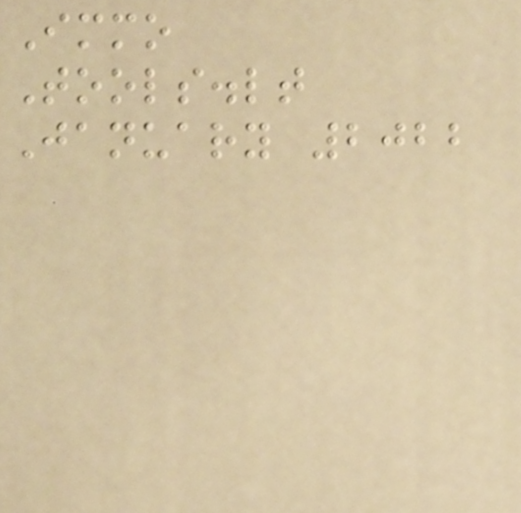Immo
Tools.lt
January 2022
